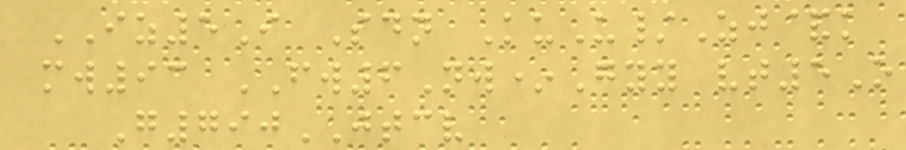IZ5I Sdn KuU/Zj&k
mw93 FW6Nw*Gyy vt5O
G790JTCV
